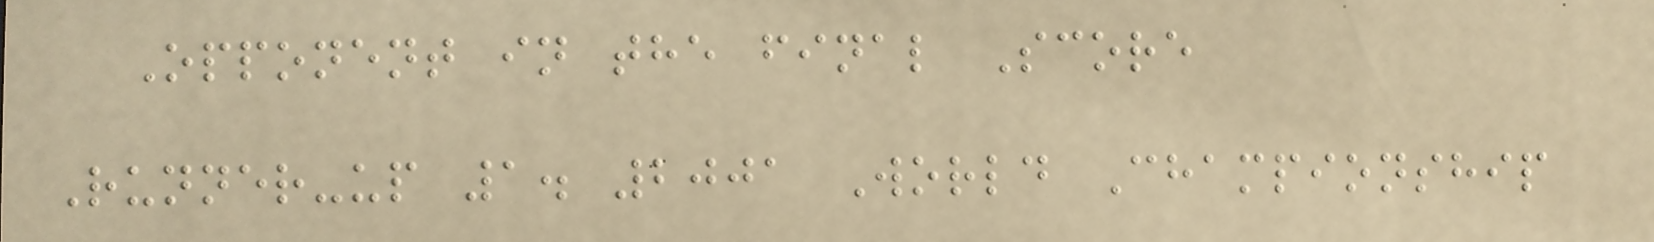Opponent in the final Score
Runner-up 1. 2001 World Championship
